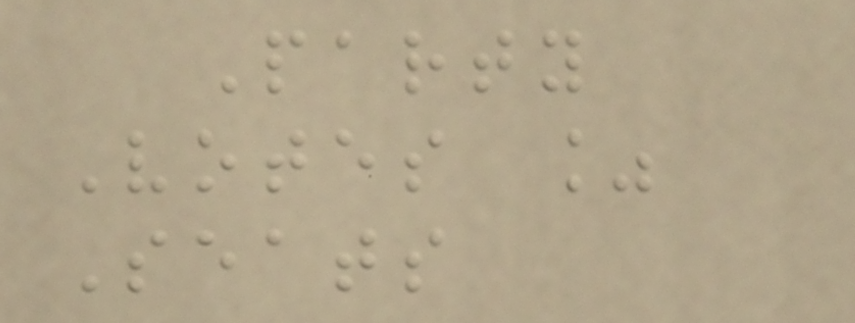Party
Votes %
Seats
